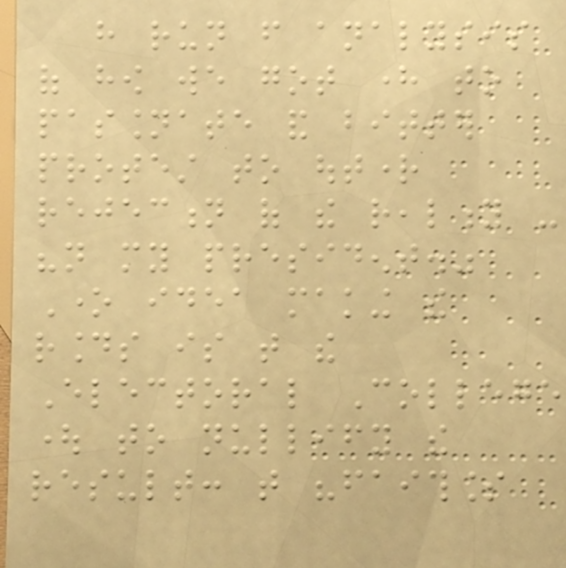have run from analysis
of how we got here to
passionate and bitter
protest to outright
rejection of the reality -
"not my president."
One idea making the
rounds is that the
Electoral College
ought to nullify the
result: that "faithless
